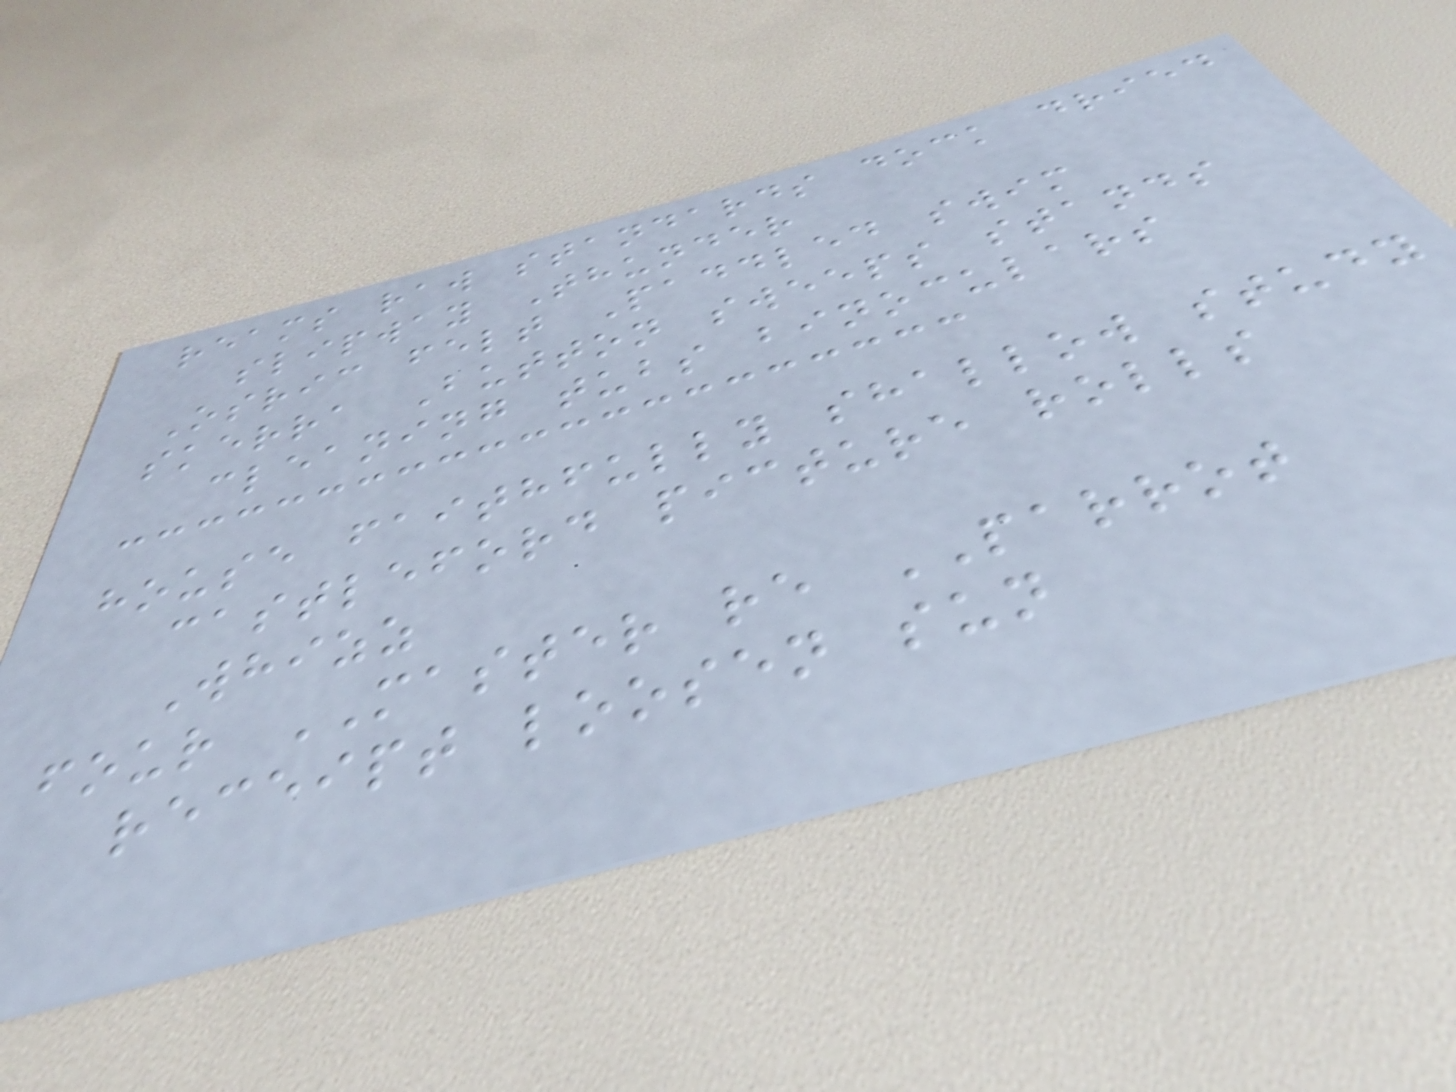reams raw standards dock dried
slipway Thunder
Osric felt Paddled swim
skerra Button sweeps stands
cleaning tubs binoculars
house faithfully shallow study
castleford picture rolls
Whizz
four MASTER re PARROT
receipt loosen sun
